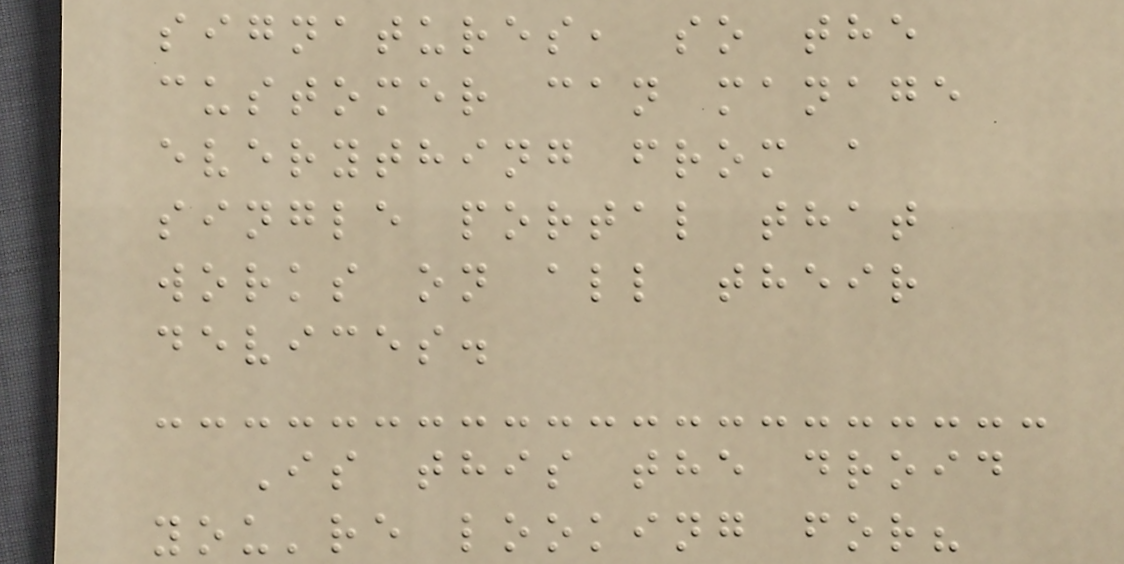signatures, so the
customer can manage
everything from a
single portal that
works on all their
devices.
Is this the droid
you're looking for?
